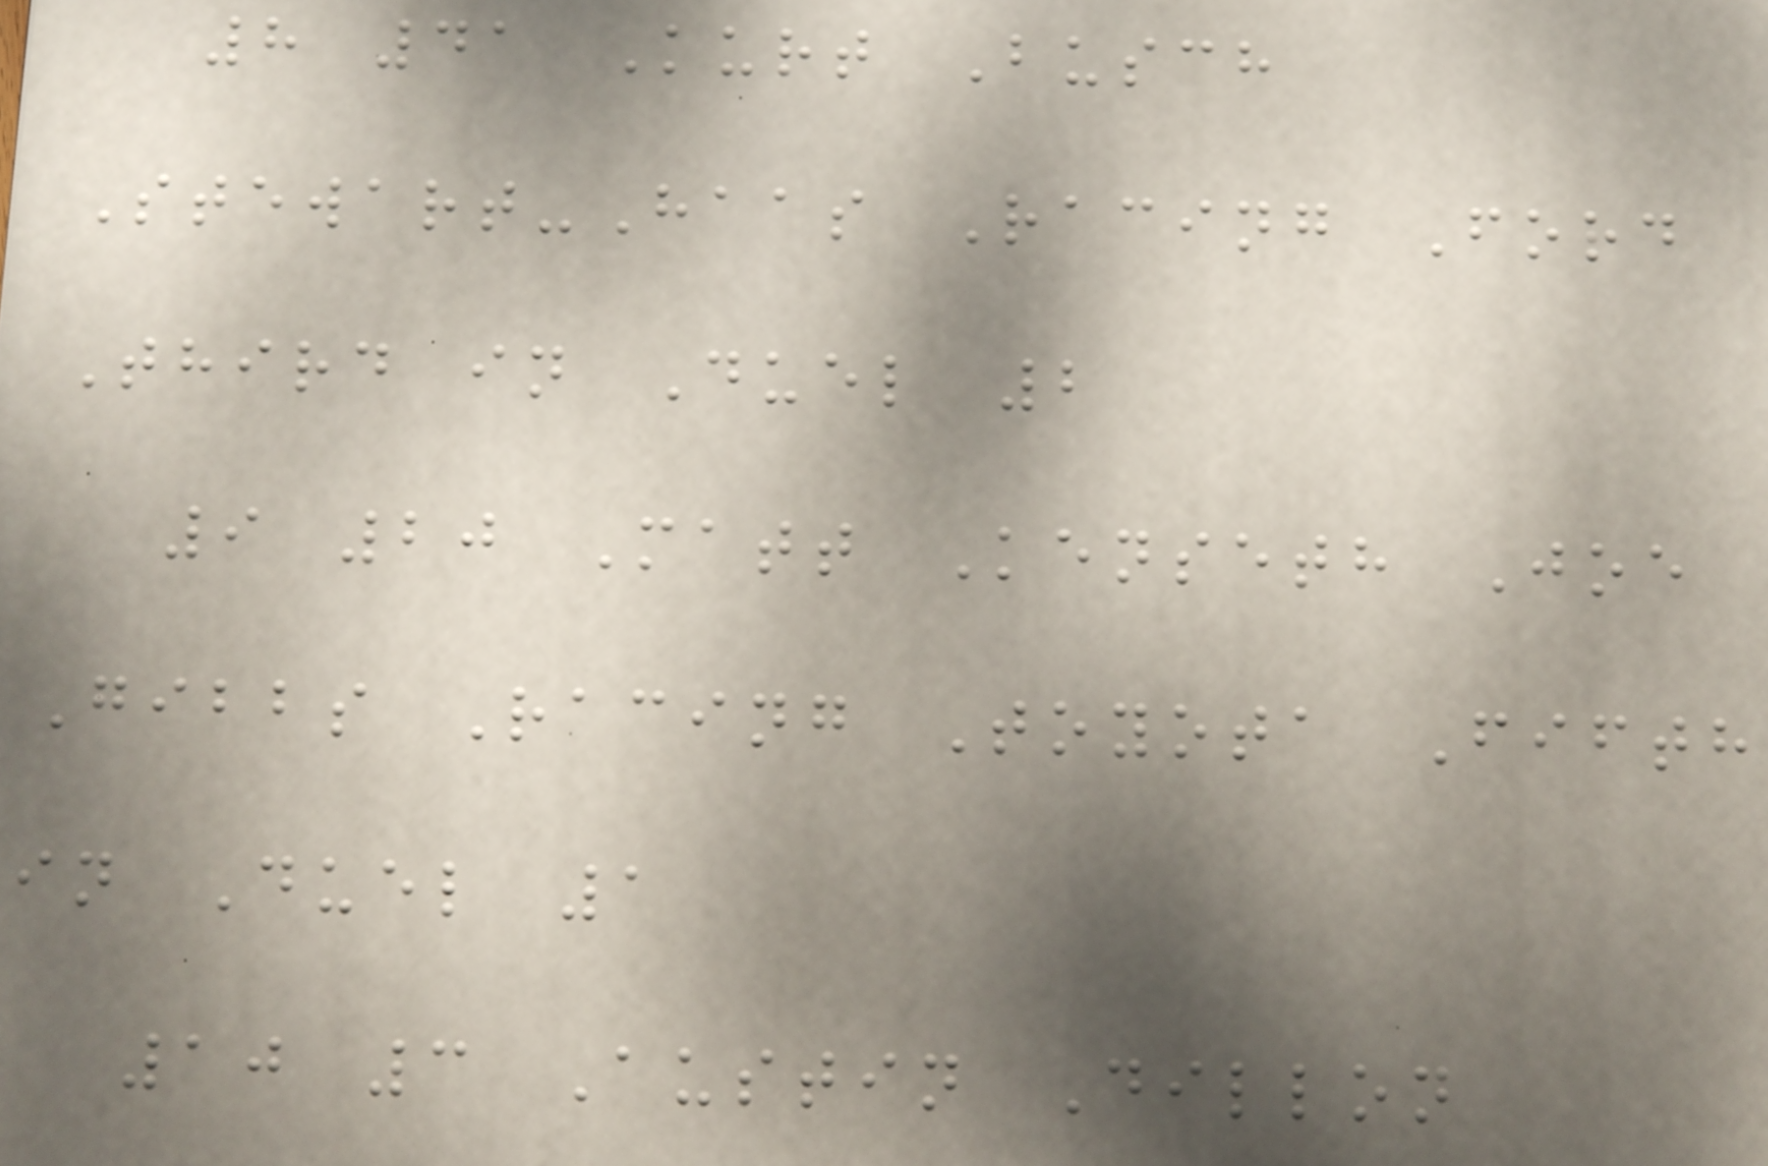8 41 Kurt Busch
Stewart-Haas Racing Ford
Third in Duel 2
9 20 Matt Kenseth Joe
Gibbs Racing Toyota Fifth
in Duel 1
10 3 Austin Dillon
